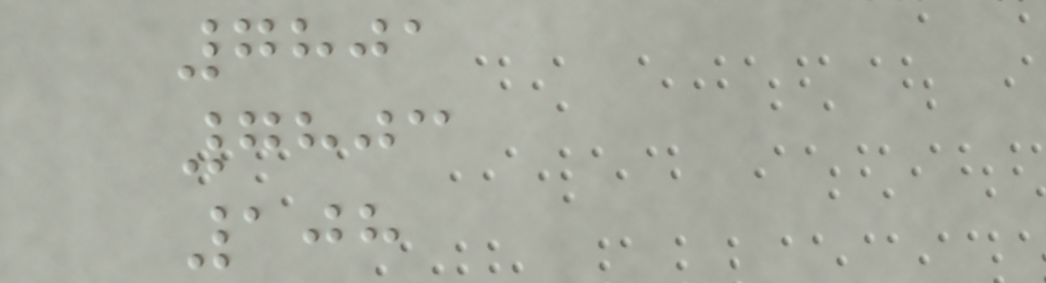7801
7803
108
